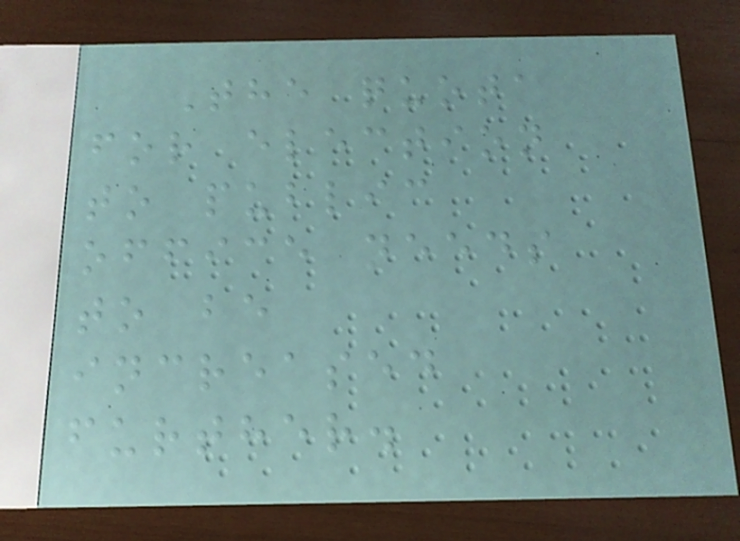The quota
for election
to public
office needs
to be
increased
further.
